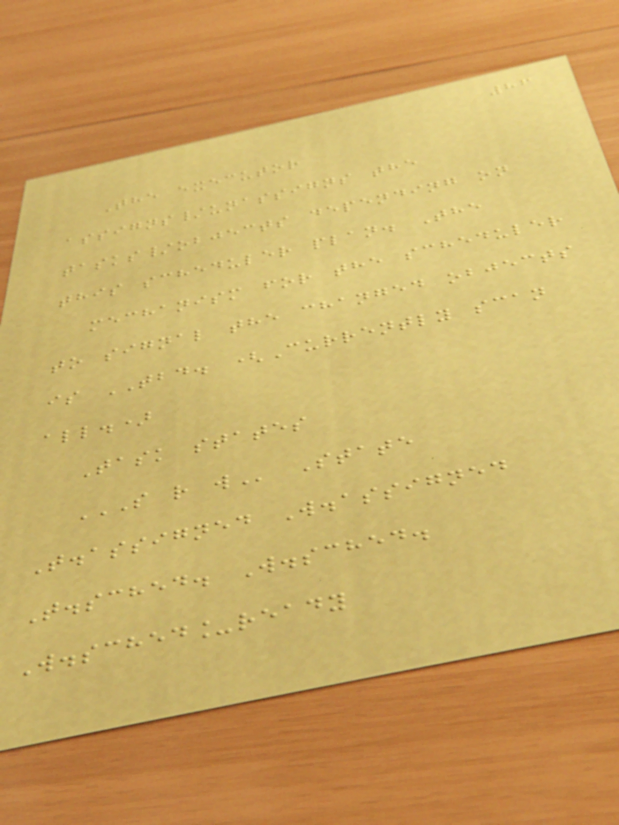86
The executor
assigns/unassigns the
tasks/objects depending on
this scheduler plan. The
mechanism for the scheduler
to signal the changed objects
is TBD. (Currently scan
all.)
Task states
S R W State
T.assigned W.assigned
T.sched. W.sched.
W.sched_ready
